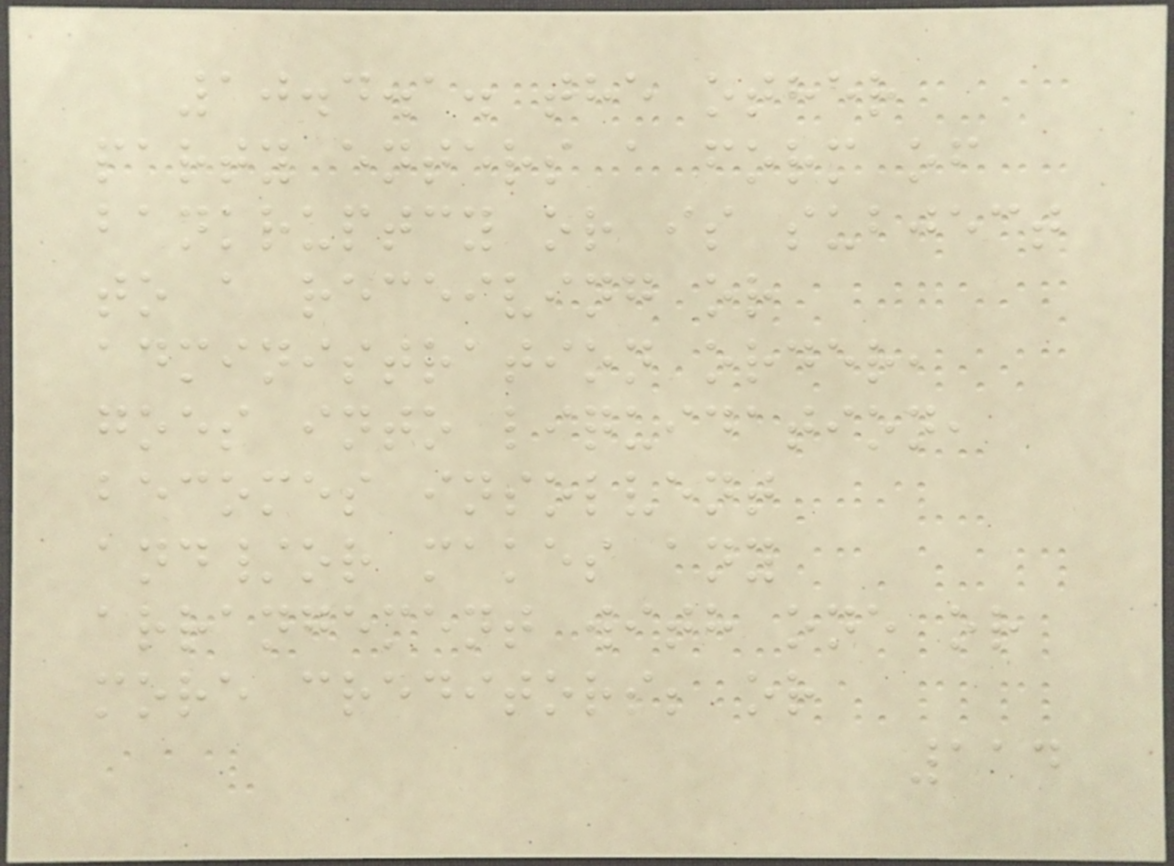10.4.1. the other
party enters a form of
bankruptcy or is subject
to a receiving or
administration order,
goes into liquidation,
becomes insolvent
and/or makes any
arrangement with one or
more creditors; or
114
